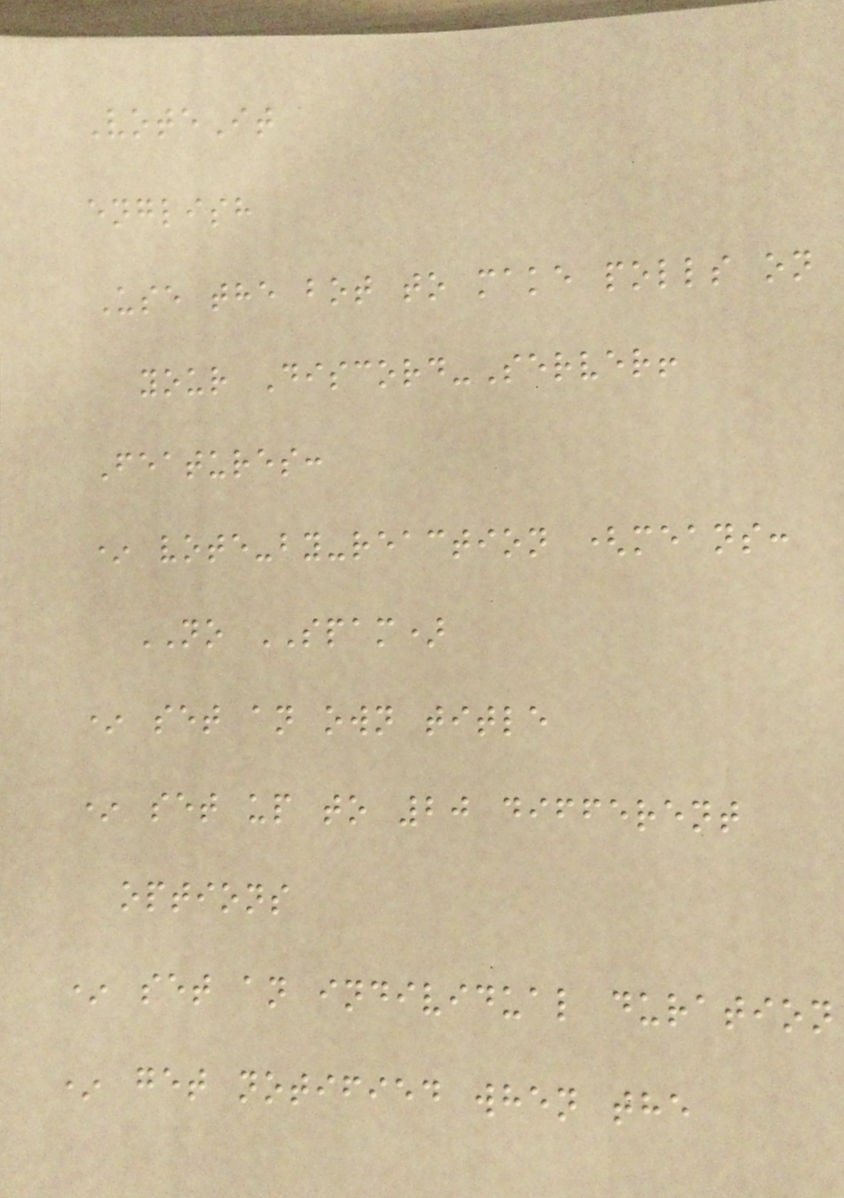VoteIt
english
Use the bot to make polls on
your Discord-Server!
Features:
* vote-by-reaction (means:
NO SPAM)
* set an own title
* set up to 20 different
options
* set an individual duration
* get notified when the
